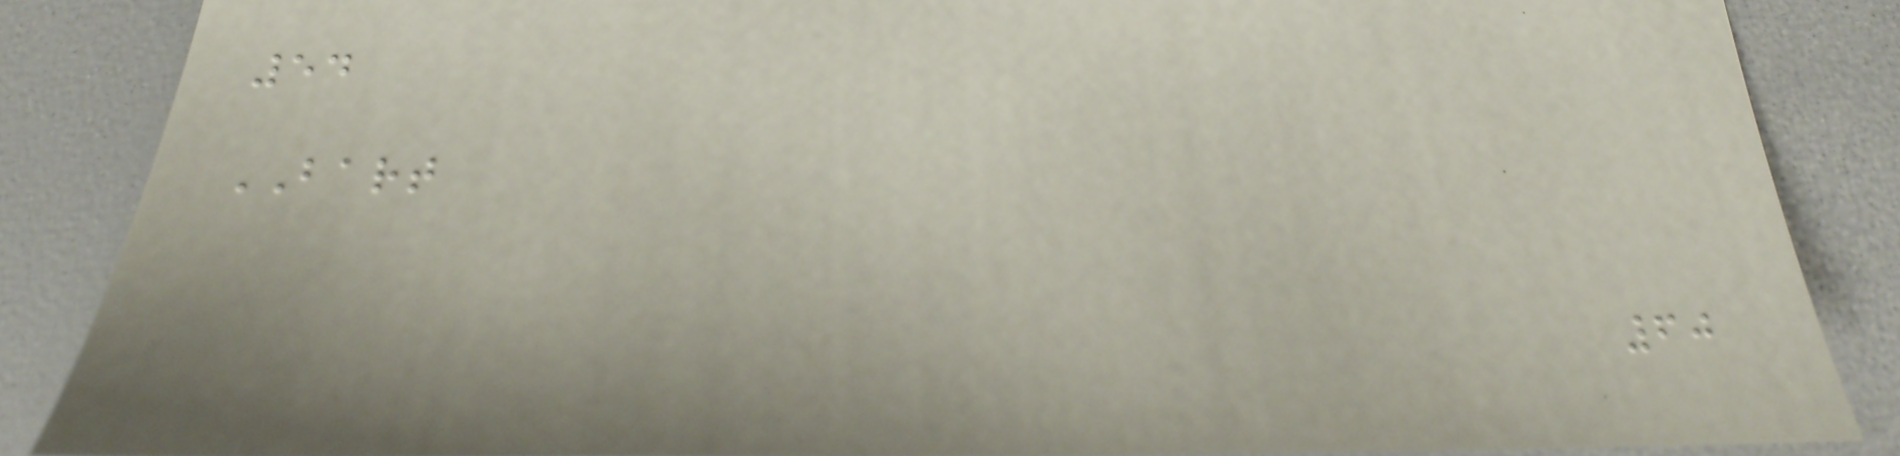54
BART
60
